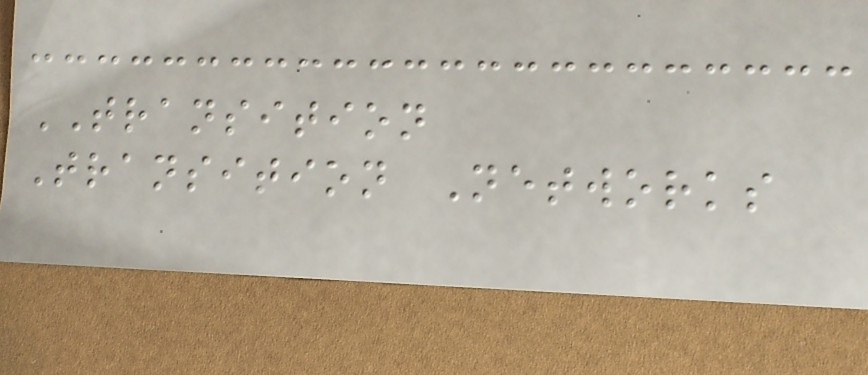TRANSITION
Transition Networks
